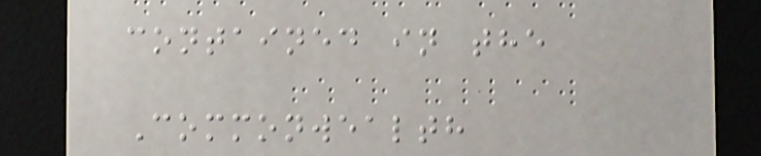contained in the
Commonwealth
